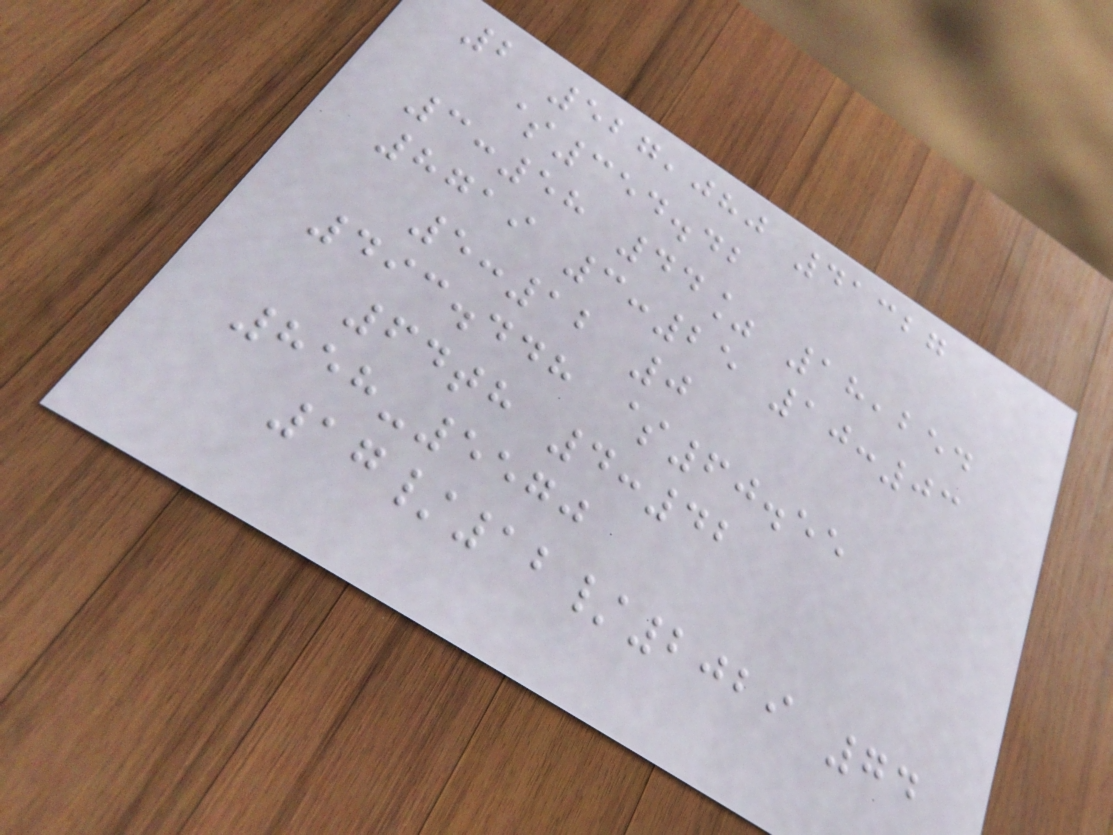2 527,080 41327
$354.42
3:58 44% 18,254
8719 3:25 10:03
5:12 0
493.448 $60.55
64th 4:42
858-5570
17/12/2029 74
